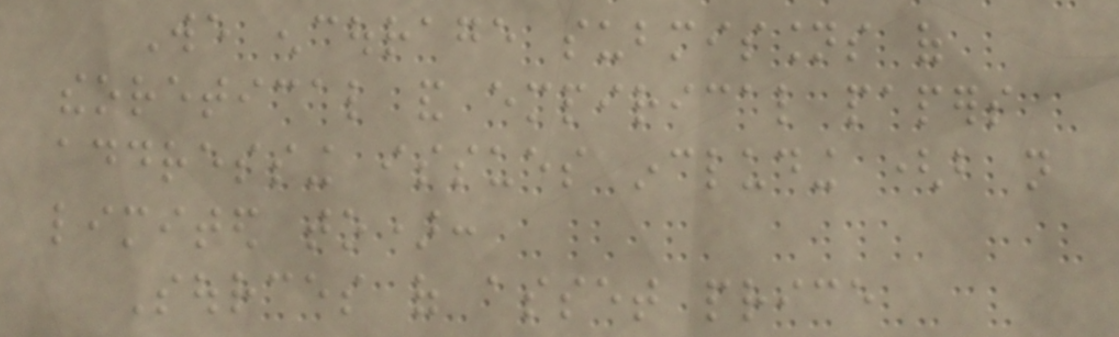We encourage submissions of
theoretical and empirical papers
addressing issues including (but not
limited to):
Sources of asset price
